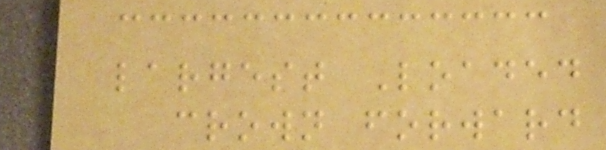largest Loaded
crown forward
